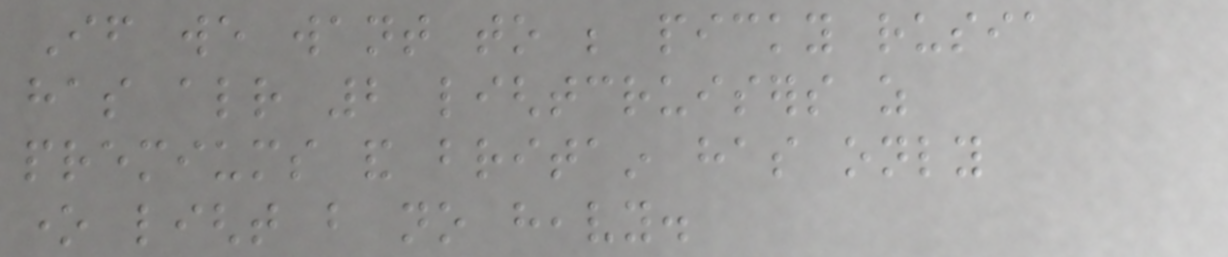If we want to be picky rusia
has already 2 lightcruisers as
premiums and britain has only
one light but no heavy.
